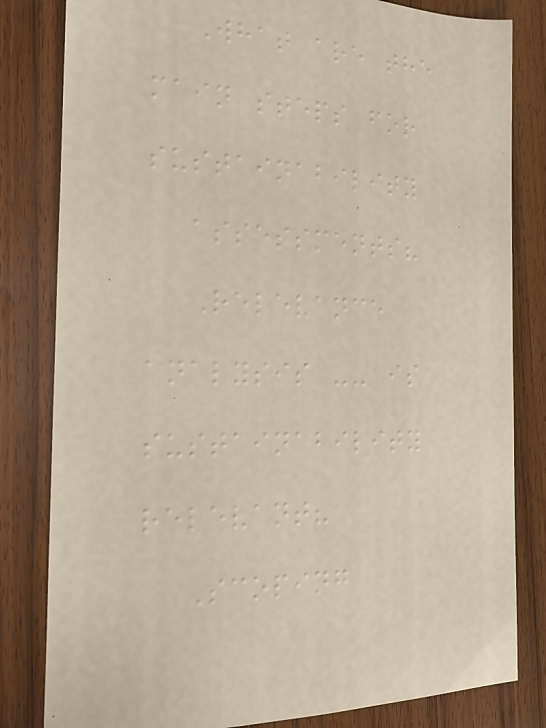What are the
main steps for
sustainability
assessments?
Relevance
analysis -- is
sustainability
relevant?
Scoping
